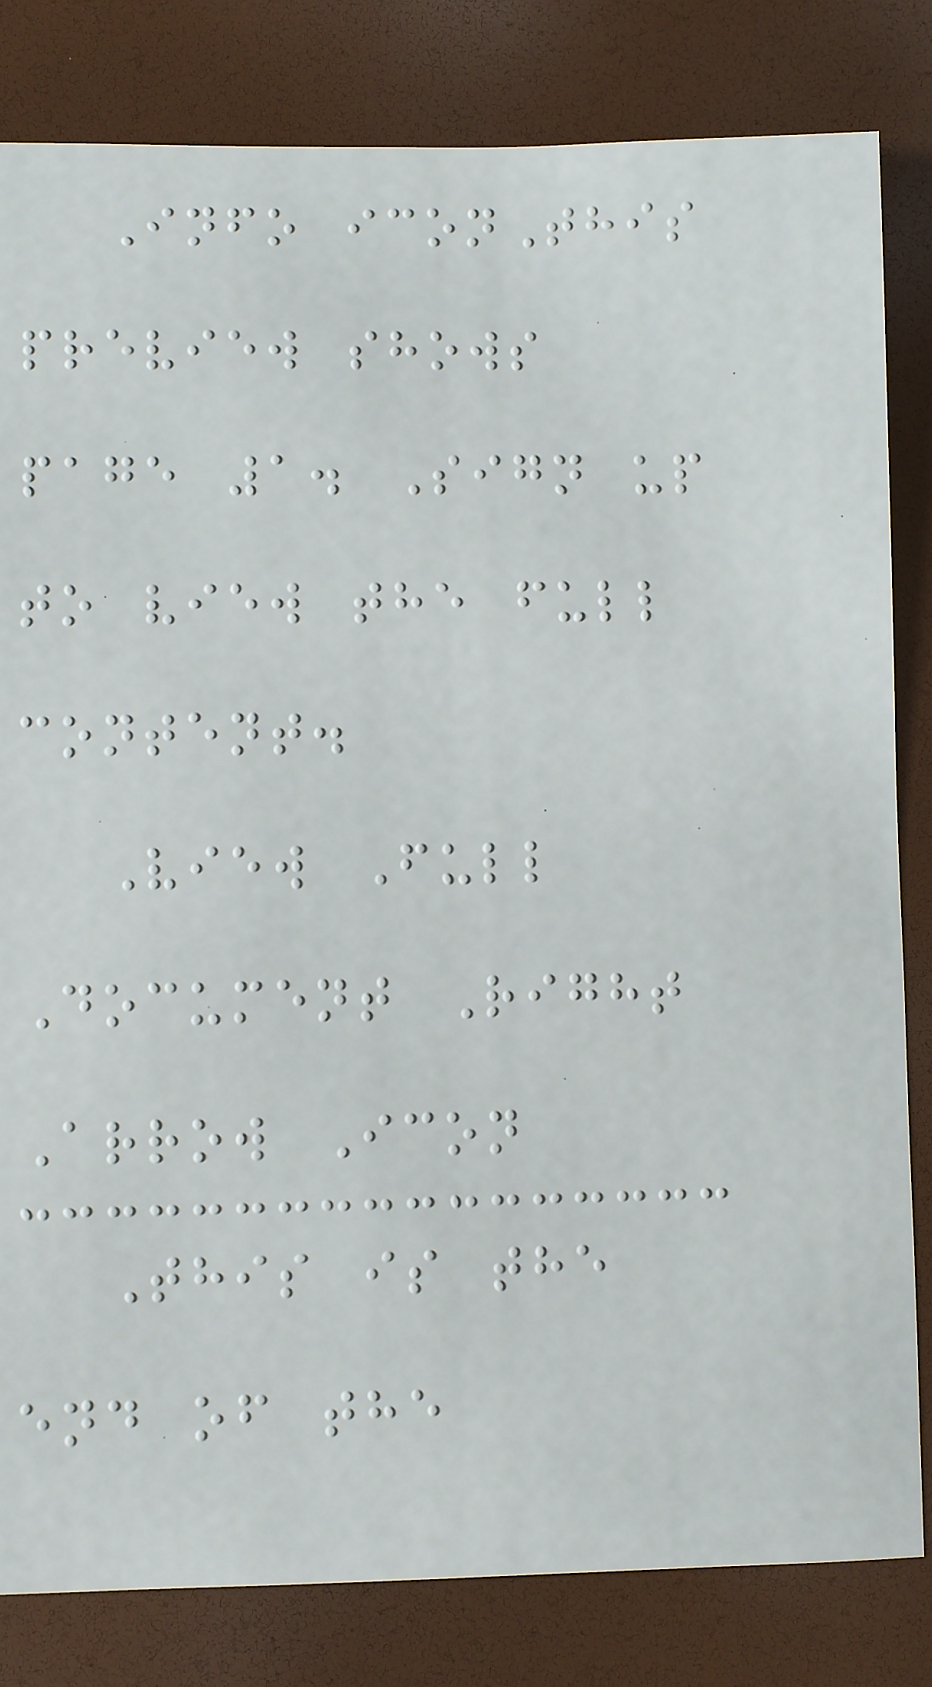Info iconThis
preview shows
page 1. Sign up
to view the full
content.
View Full
Document Right
Arrow Icon
This is the
end of the
